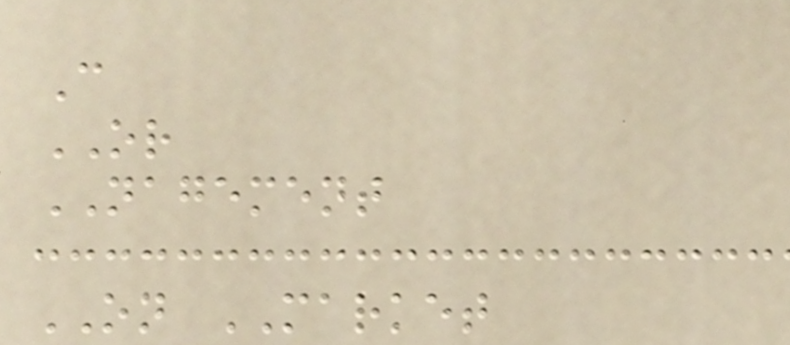C
OR
NAGEMENT
ON MARKET
